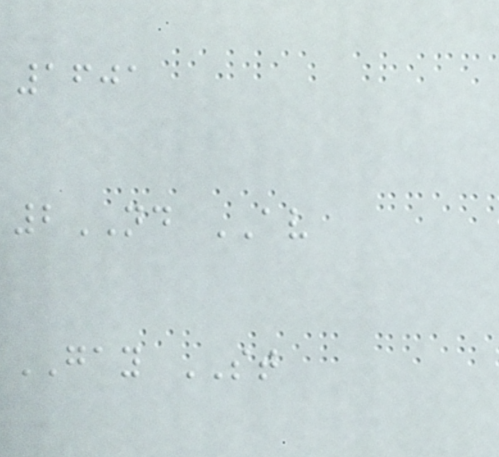1601
2ND AV
GAY ST
